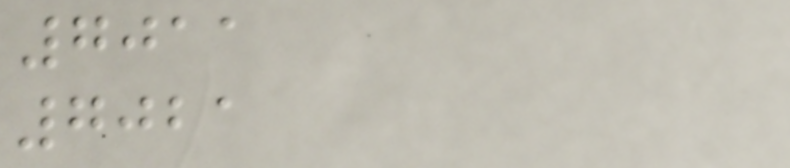7011
7021
